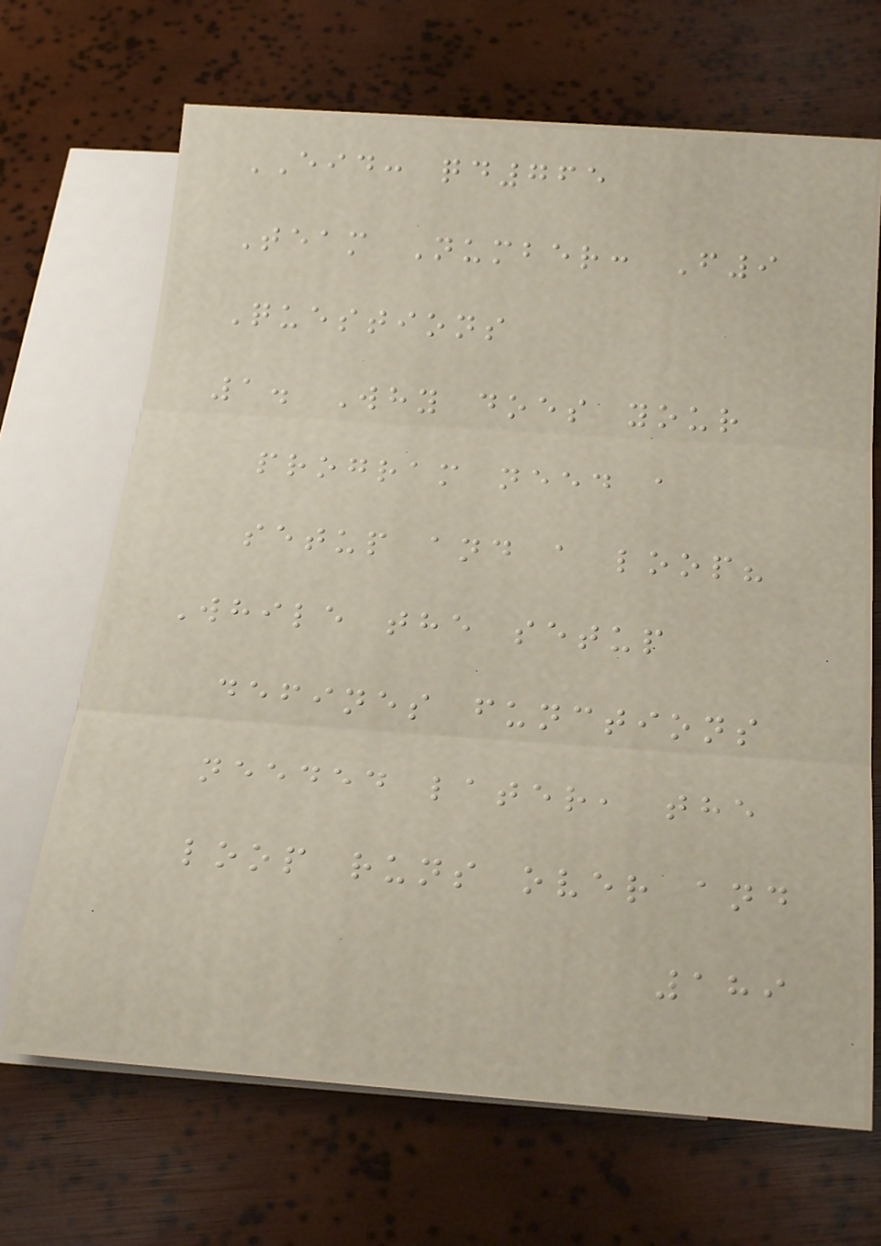EID: qd765
Team Number: F9
Questions
1. Why does your
program need a
setup and a loop?
While the setup
defines functions
needed later, the
loop runs over and
189
